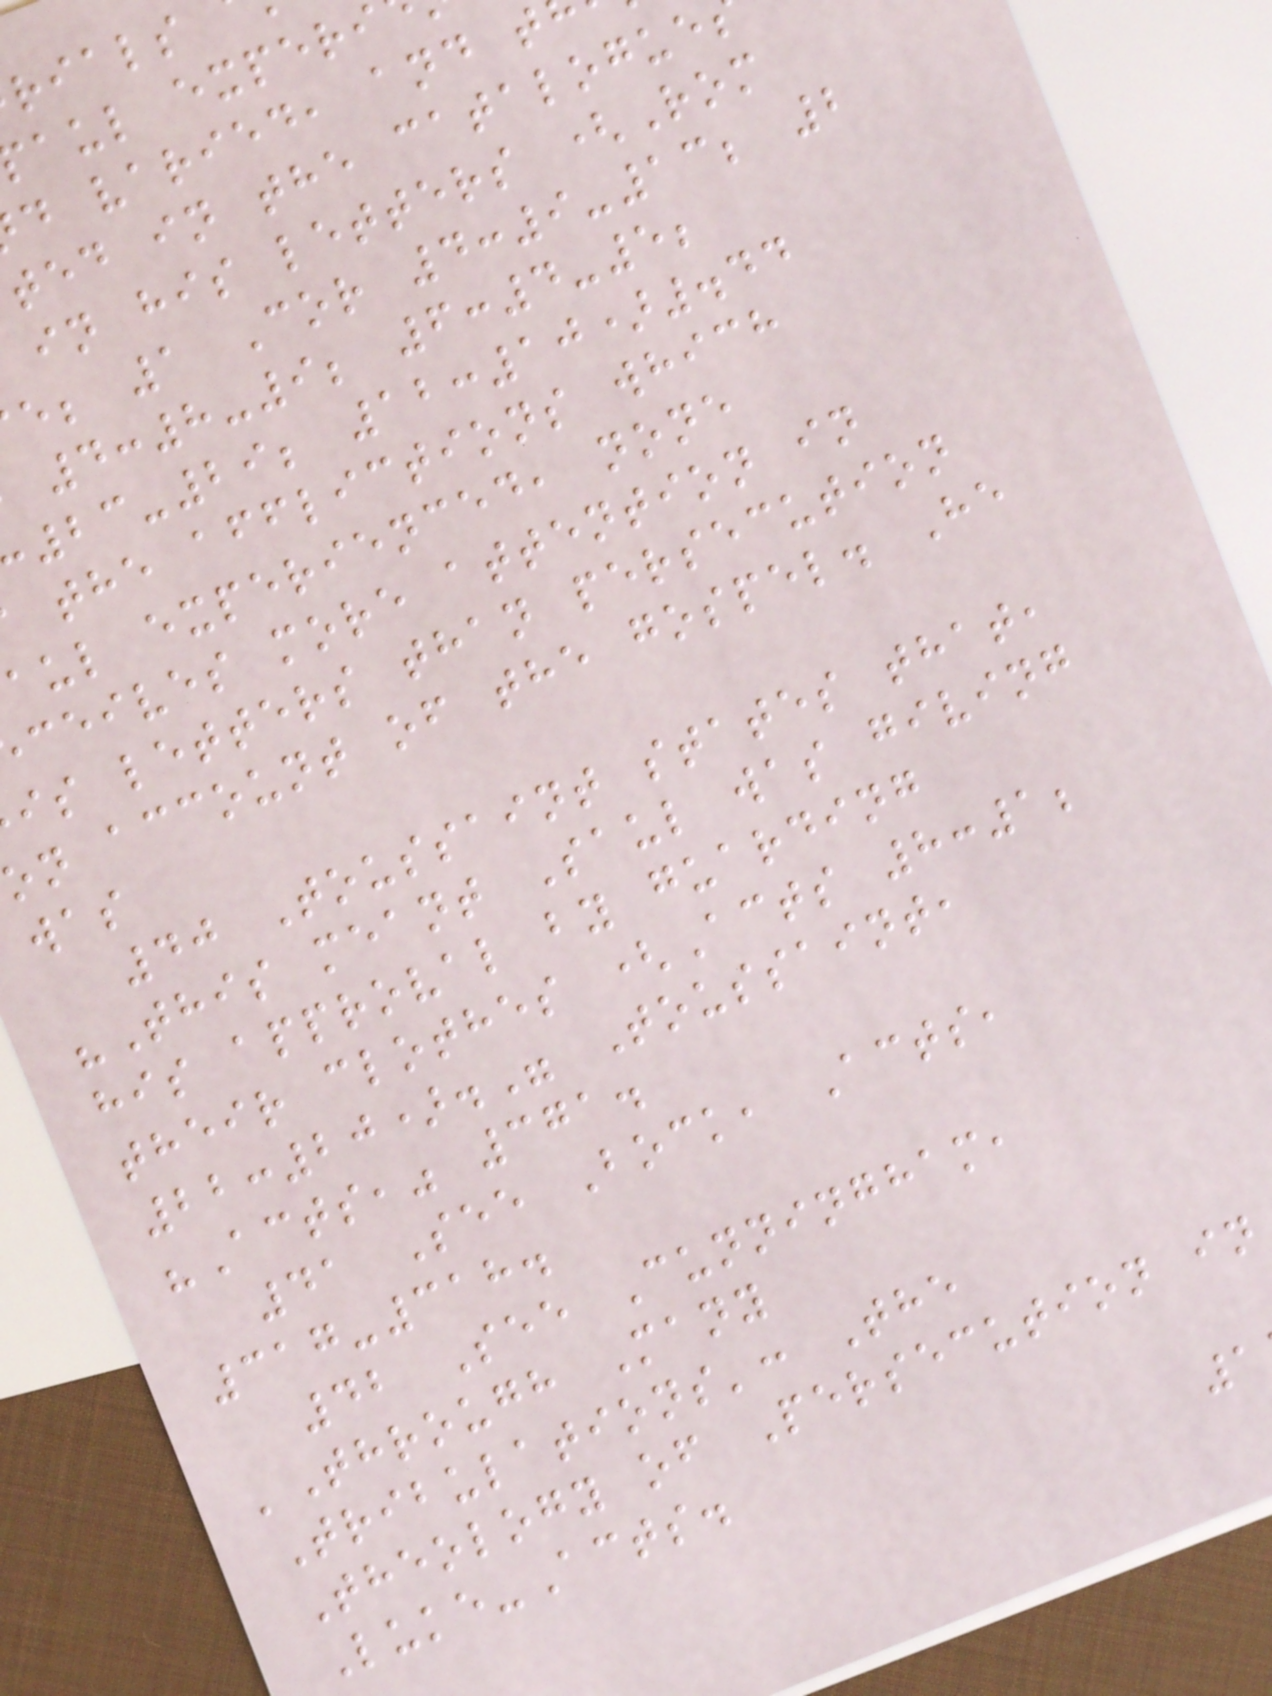aul experi
d varied, and t
ted in the catalogue
in his letters (Rom
e; 1 Cor 4:9-13; 2
4:8-9; 6:4-5;
23-29; 12:10).44
the afflictions which
aul experienced, none
ceives more attention in
is letters than persecution
on account of the gospel. He
was
40 Toussaint states that,
"This meant Saul was giving
his approval by guarding
their clothes (Acts 8:1;
22:20)." Toussaint,
"Acts," 371.
41 See Bock, Acts,
317-318.
42 See Cunningham,
'Through Many
Tribulations': The
Theology of Persecution in
Luke-Acts.
